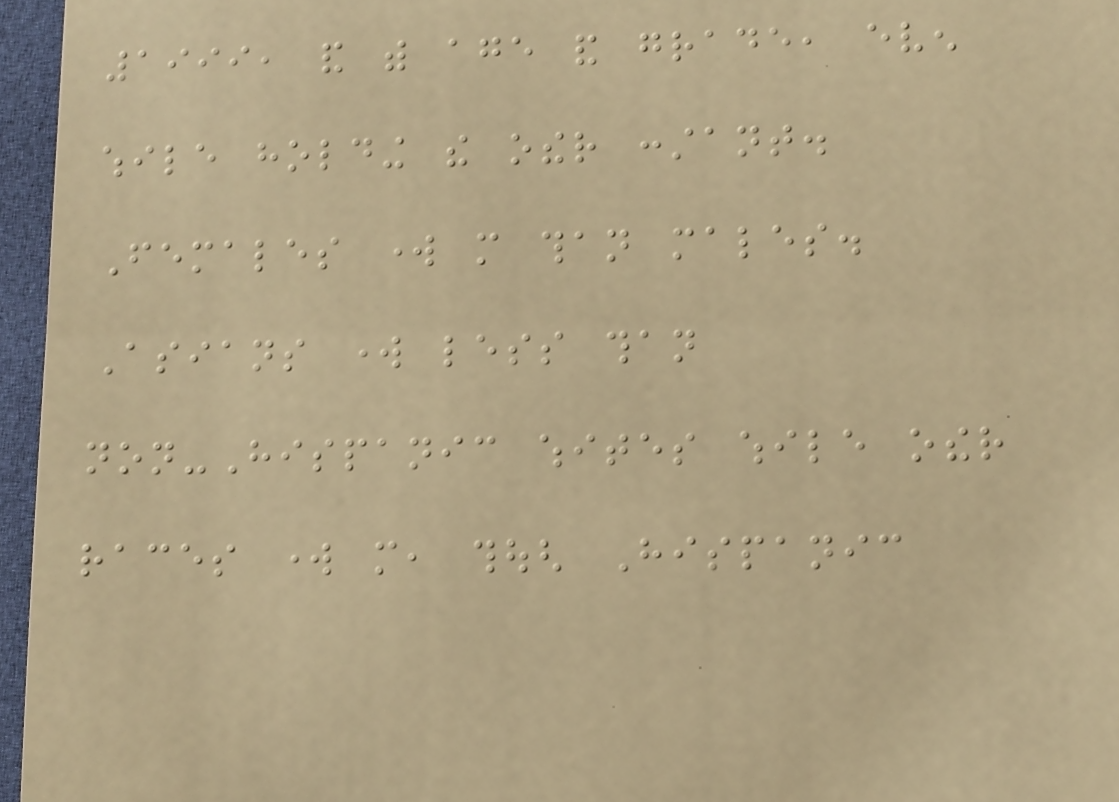1999, and with age and grade, even
while holding the other constant.
Females work more than males.
Asians work less than
non-Hispanic whites while other
races work more, though Hispanic
